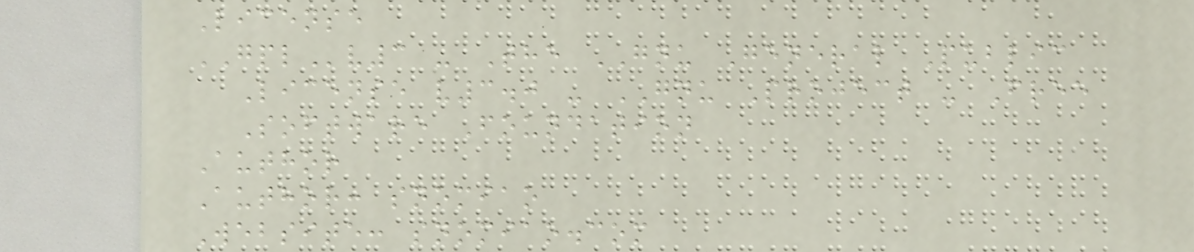License
GPLv3 - The GNU General Public
License v3.0 - GNU Project - Free
Software Foundation
Author
Author: snomiao
Website: snomiao.com
